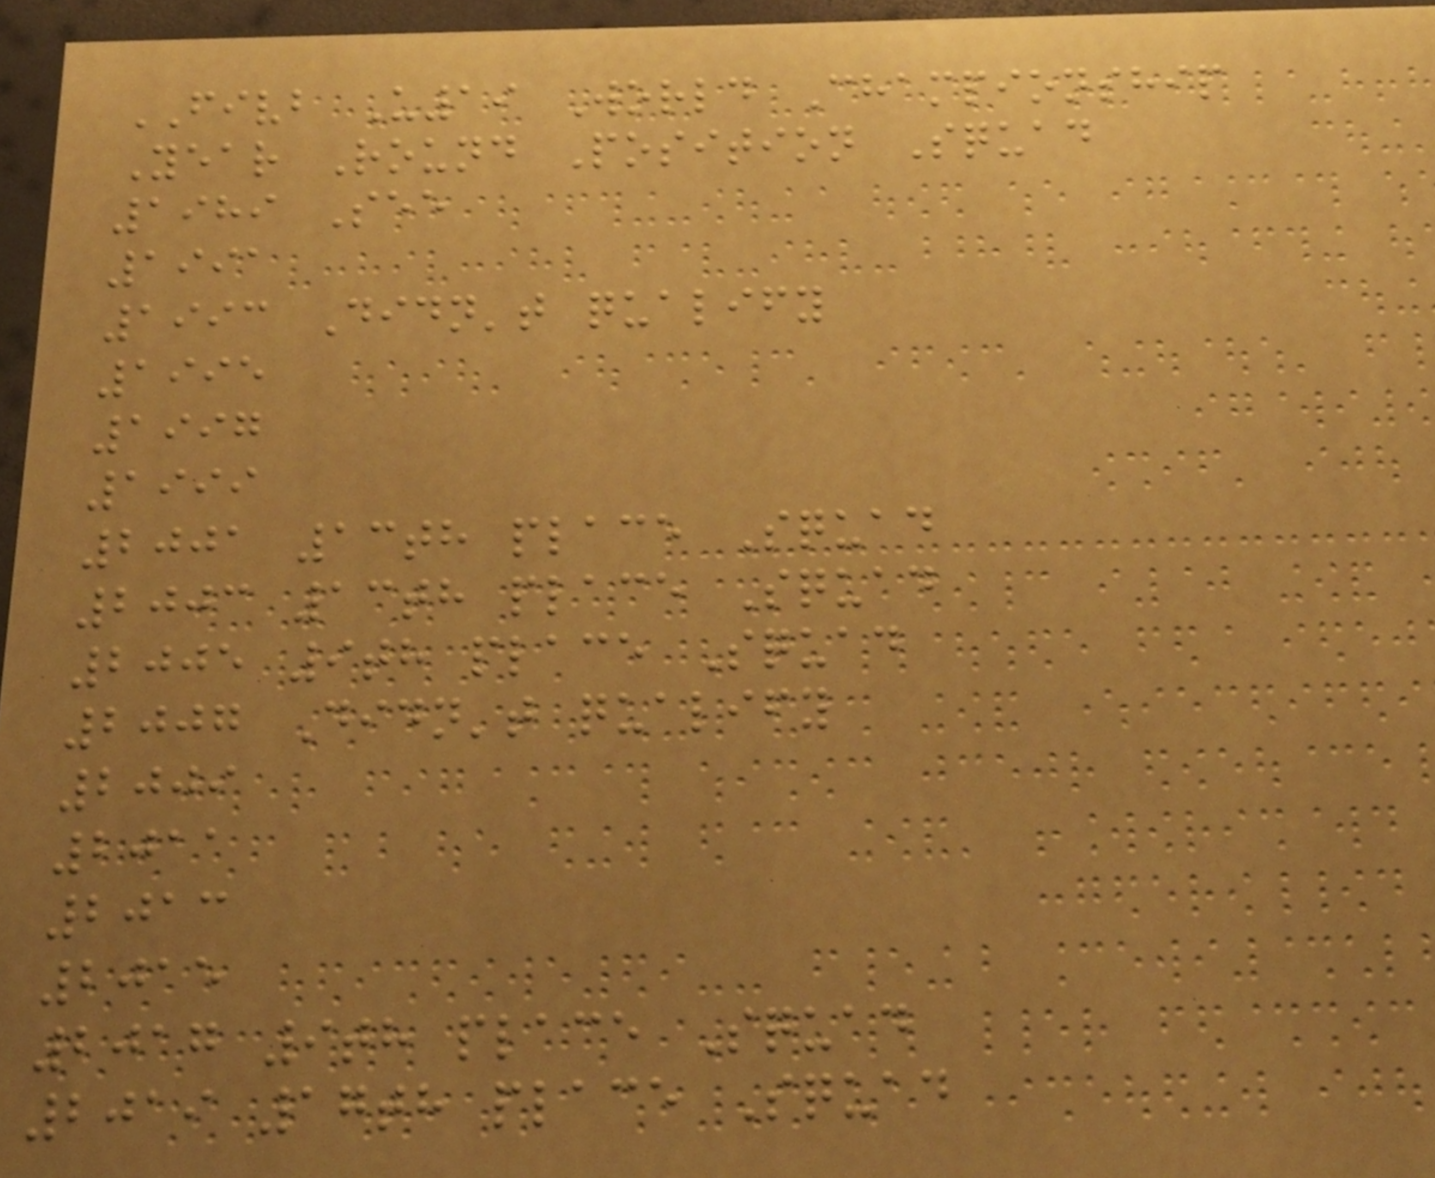FIVB U19 World Championship
Year Round Position Squad
1989 See
1991
1993 Didn't qualify
1995
1997
1999
2001 13th place Squad
2003 13th place Squad
2005 9th place Squad
2007 Didn't qualify
2009
2011
2013
2015
2017 9th place Squad
2019 17th place Squad
